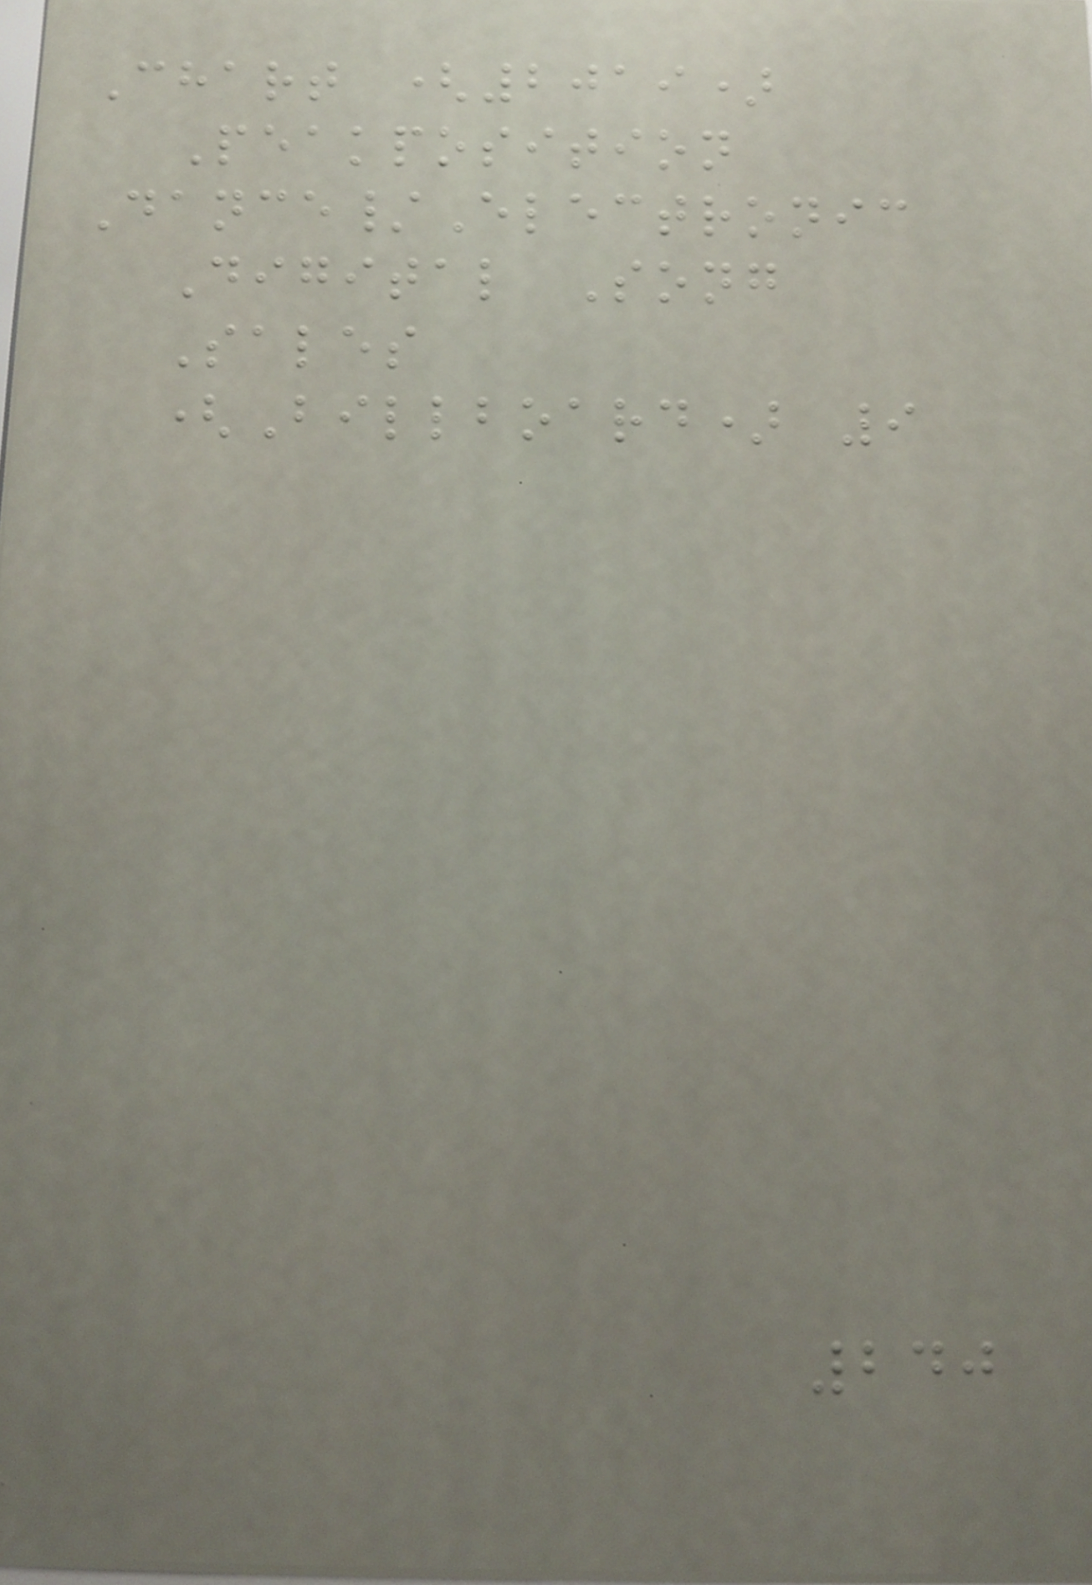Chart (2019)
Peakposition
Dance/Electronic
Digital Song
Sales
(Billboard) 9
240
